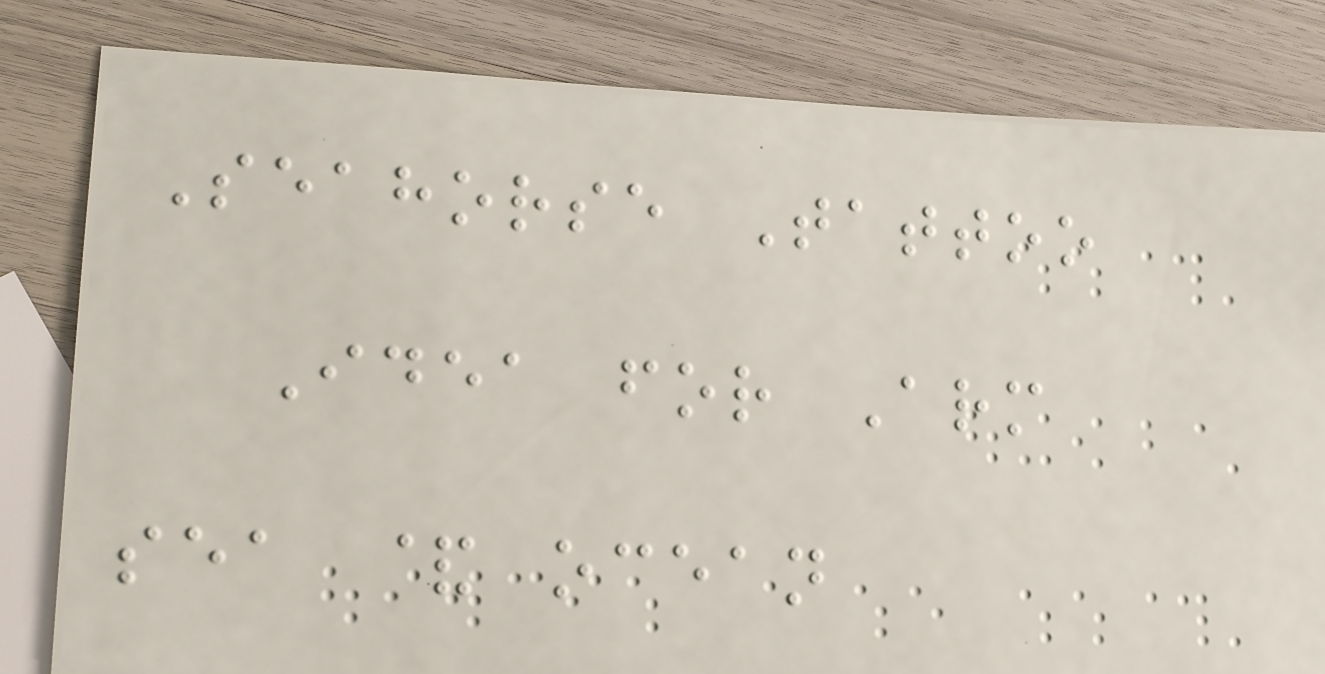Seahorse Tattoo
Idea for Arm
sea & ocean
